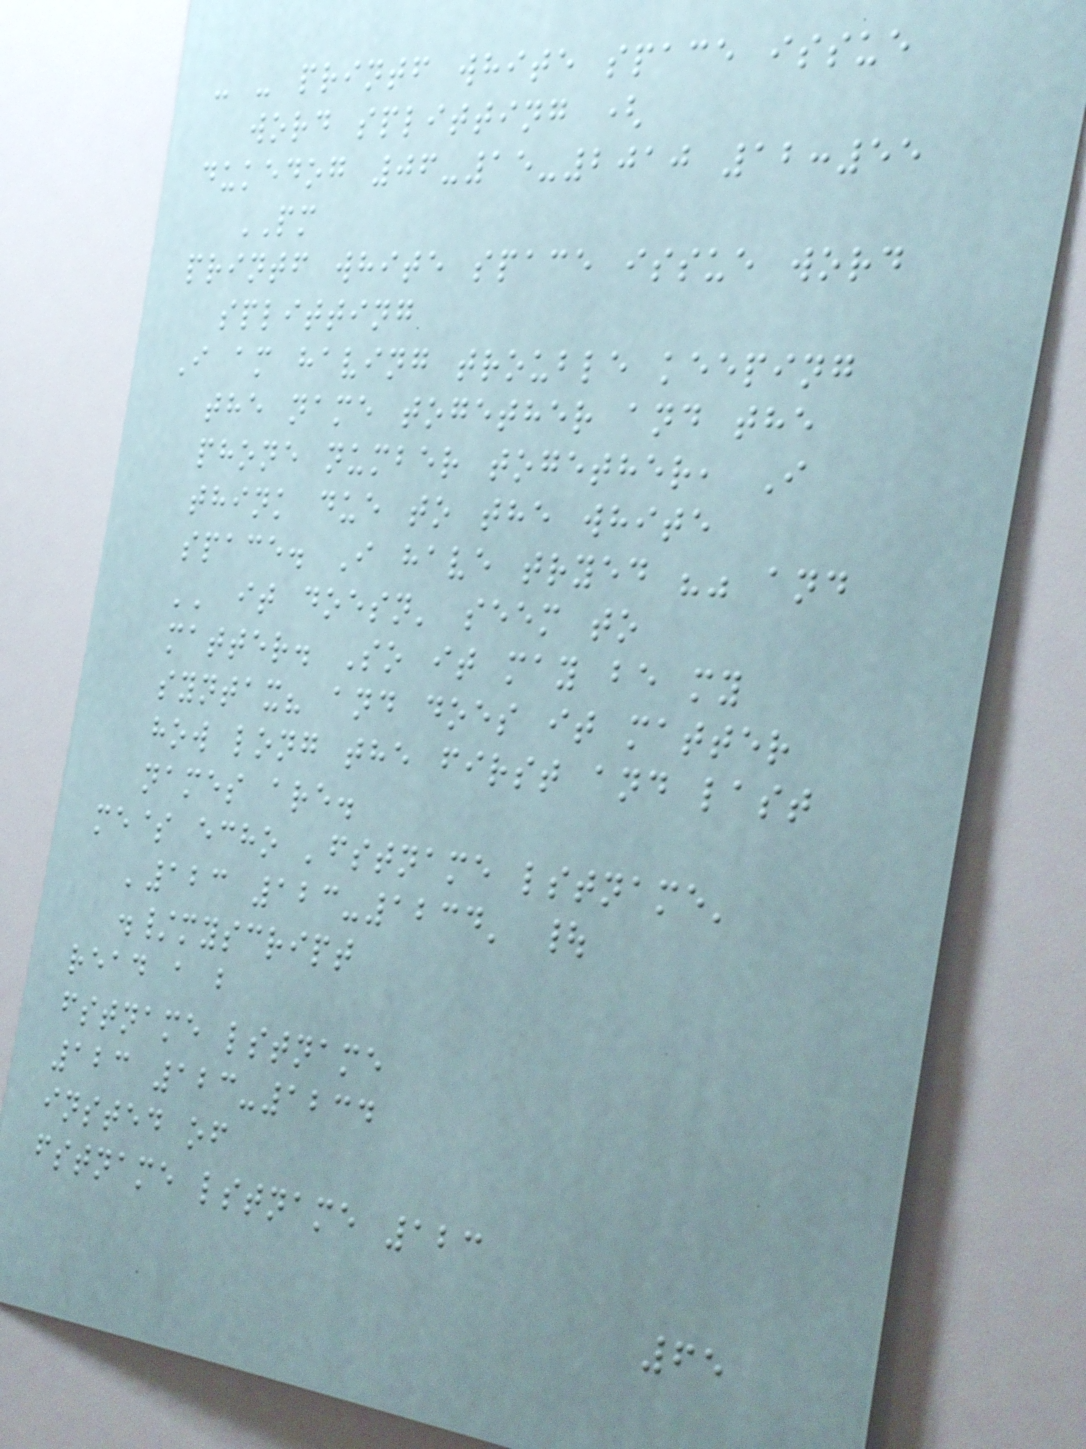- - printf white space issue
word splitting (
dukedog 06-15-2010 12:55
PM
printf white space issue word
splitting
I am having trouble keeping
the name together and the
phone number together, I
think due to the white
space. I have tryed "" and
'' it doesn' seem to
matter. So it may be my
syntax? and does it matter
how long the first and last
names are.
me$ echo 'fstname lstname'
'123 123-1234' |
./myscript
read a b
fstname lstname
123 123-1234
insted of
fstname lstname 123
65
